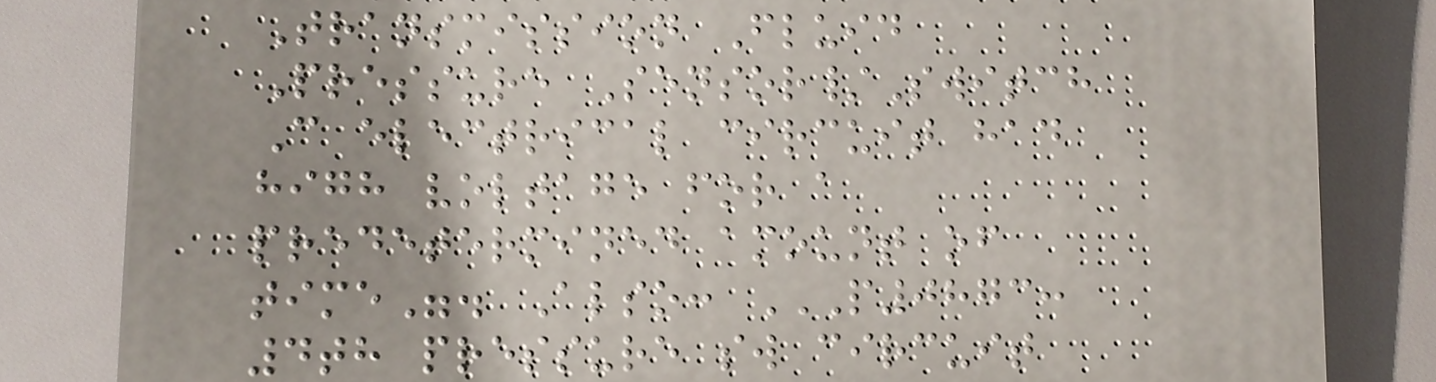Transmission Fluid
Pressure Sensor/Switch
C electrical circuit had
high voltage for a
predetermined amount of
time". Also: P0873:
4TH PRESSURE SW CIRCUIT
